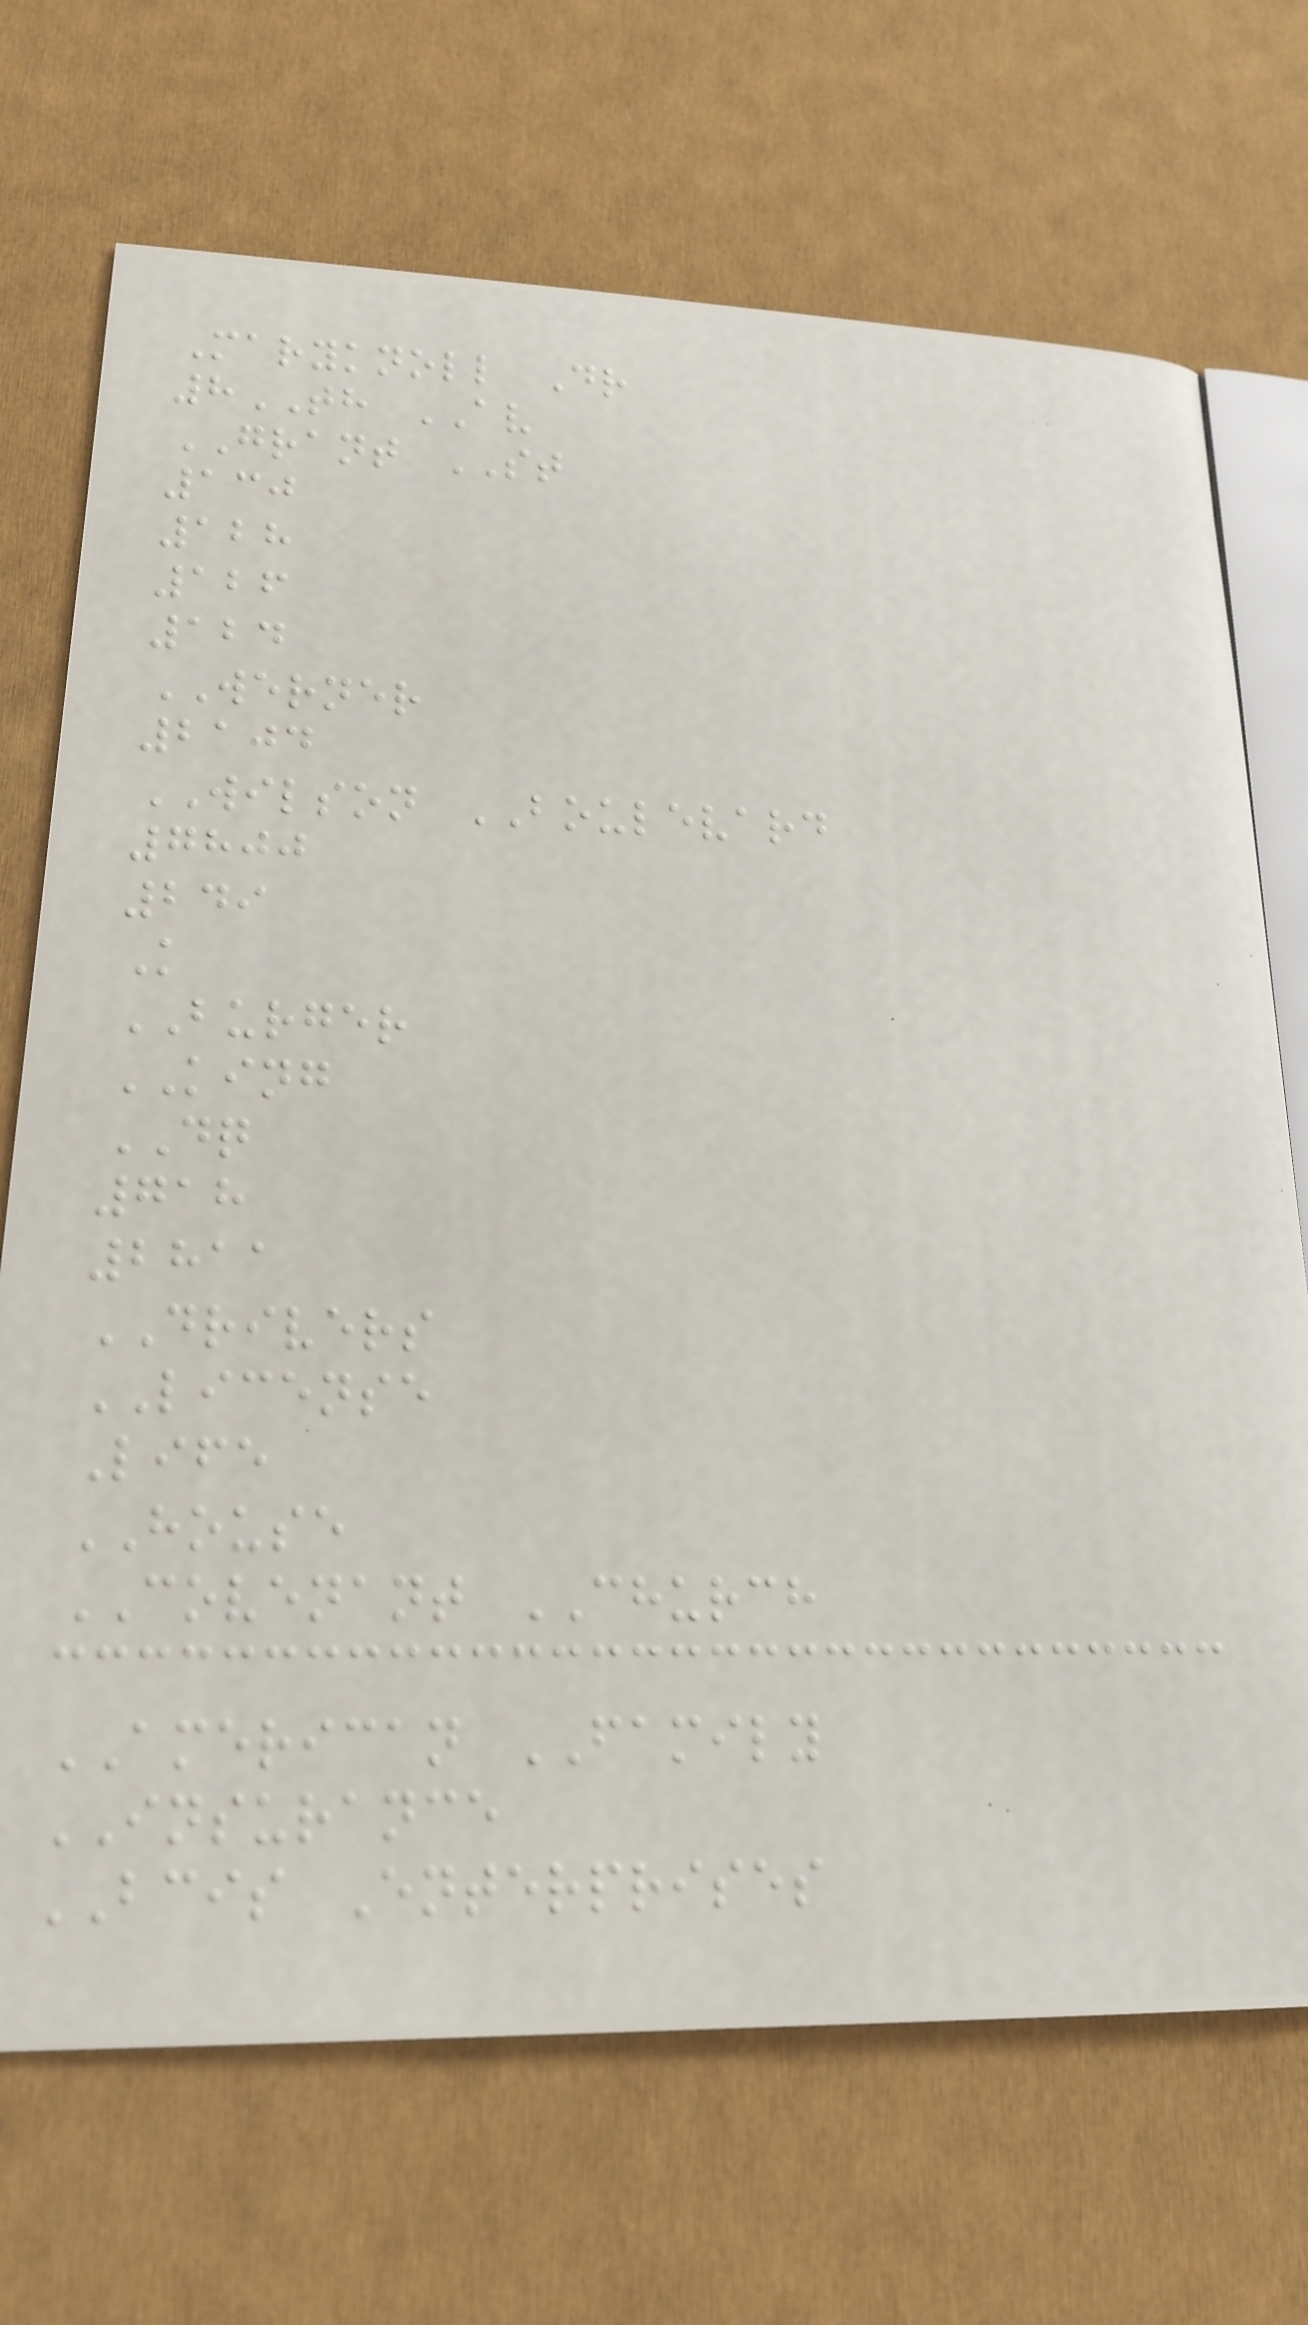Maryknoll Dr
8TH AV
GRANT ST
130
128
126
124
WERNER
2104
WILSON BOULEVARD
7800
249
K
BURGER
KING
DQ
718
2811
DRIVERS
LICENSE
Life
HOUSE
COVENANT CHURCH
AMERICAN FAMILY
INSURANCE
BCIS Enterprises
